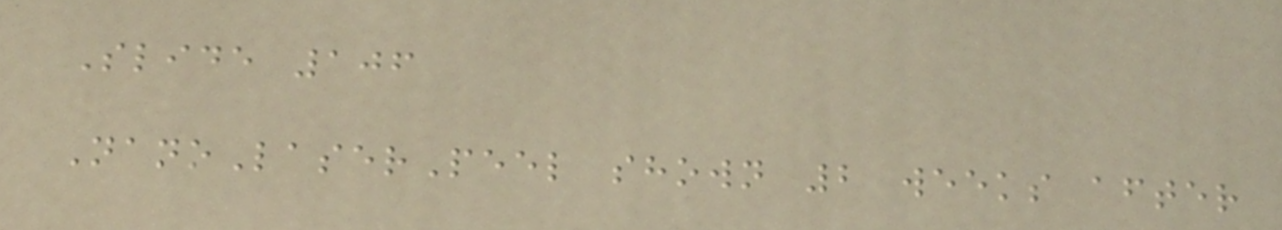Slide 106
NanoLaserPeel shown 2 weeks after
